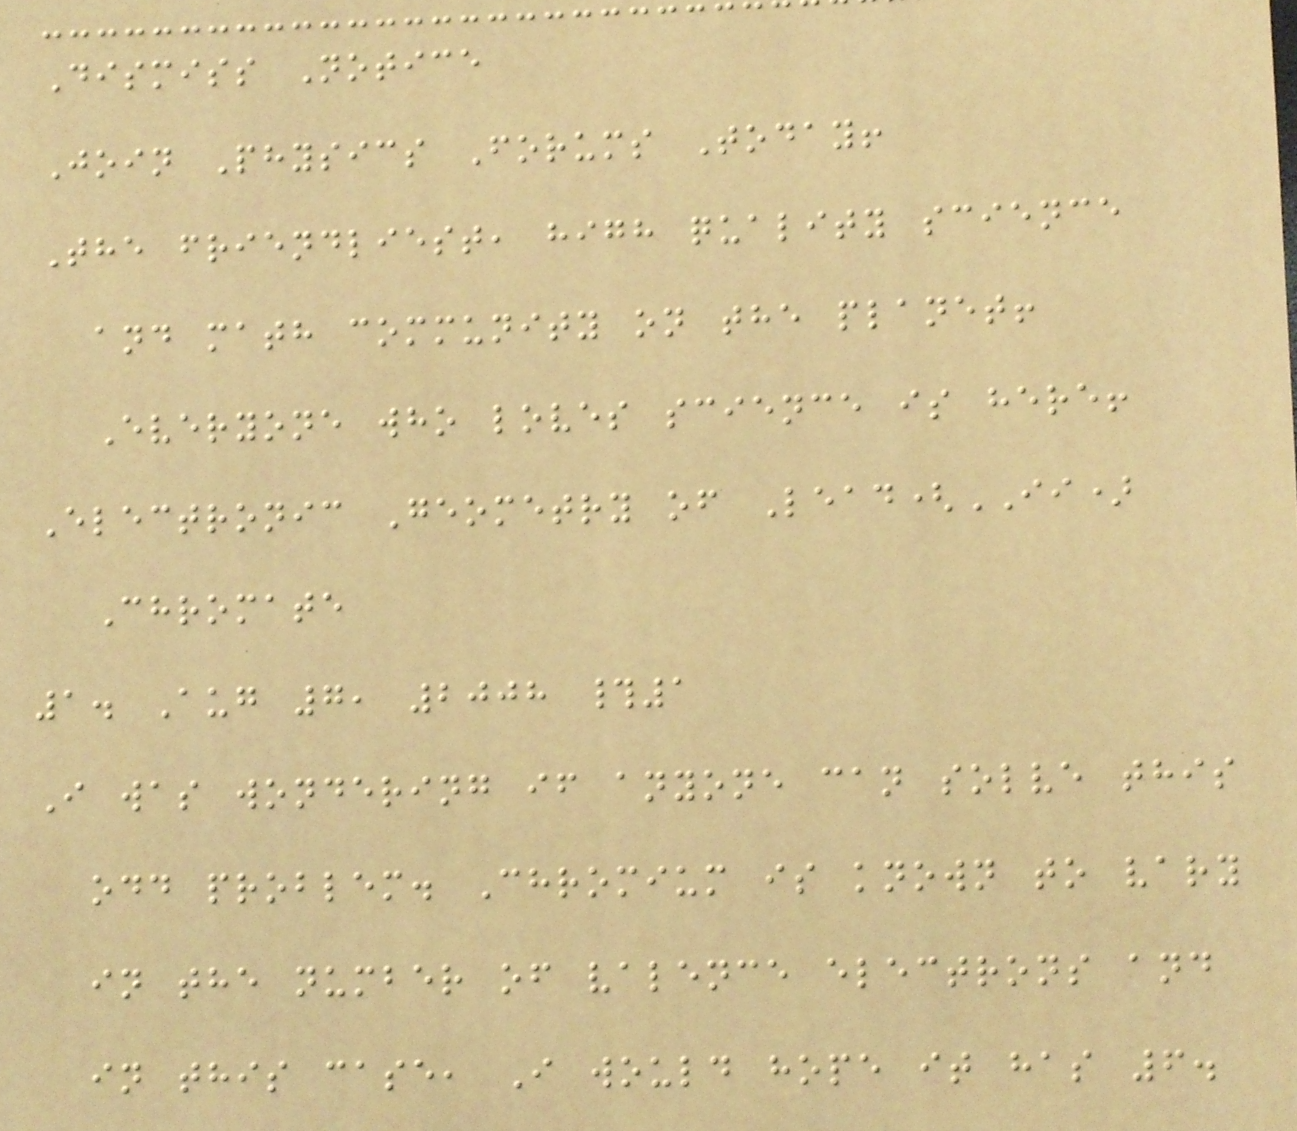Dismiss Notice
Join Physics Forums Today!
The friendliest, high quality science
and math community on the planet!
Everyone who loves science is here!
Electronic Geometry of Lead(II)
Chromate
1. Aug 7, 2008 #1
I was wondering if anyone can solve this
odd problem. Chromium is known to vary
in the number of valence electrons and
in this case, I would hope it has 6.
